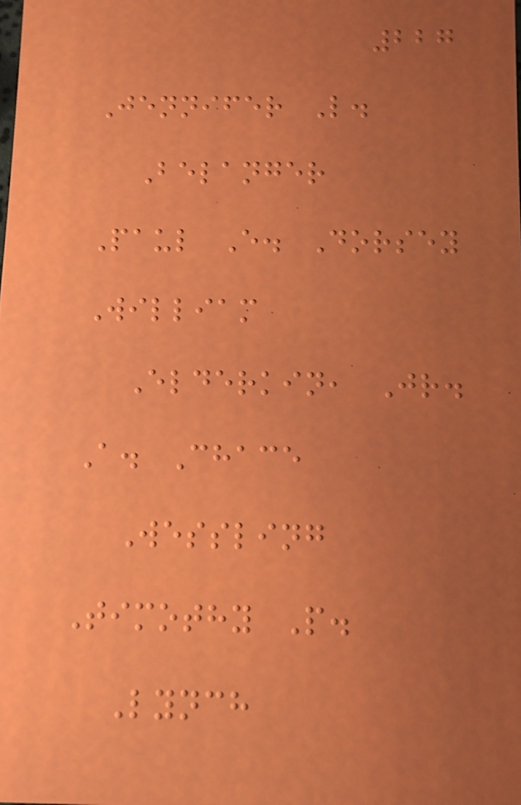227
Jennifer L.
Belanger
Paul E. Dorsey
William
Elderkin, Jr.
A. Chace
Wessling
Timothy P.
Lynch
